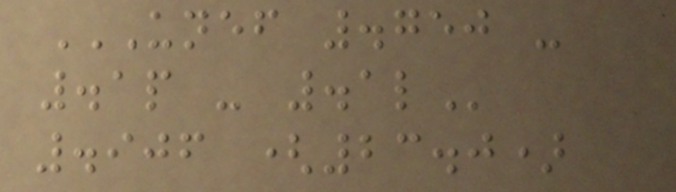UNEF .750 -
.1P - .1L
.906 (23.0)
